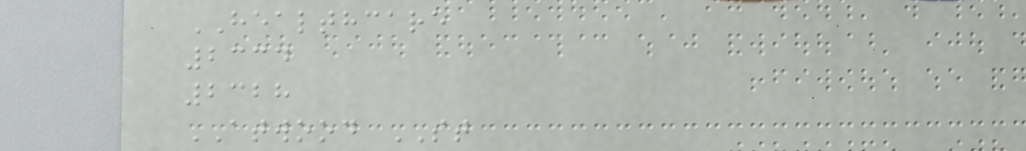HEALTHCARE
2334
2328
ATWOOD ST
